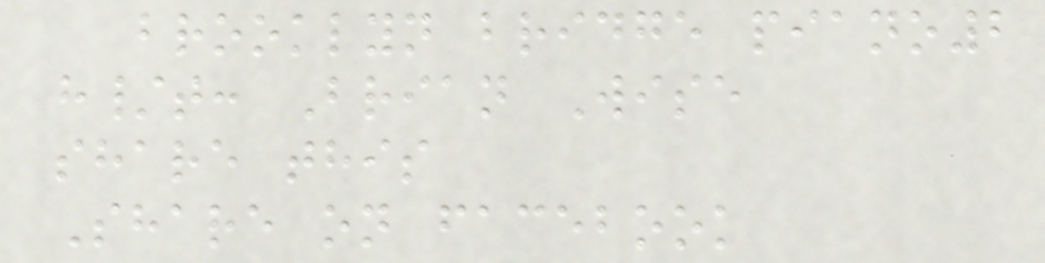brooklyn bridge piano2
h/t: Brian Wise
share this
Share on facebook
